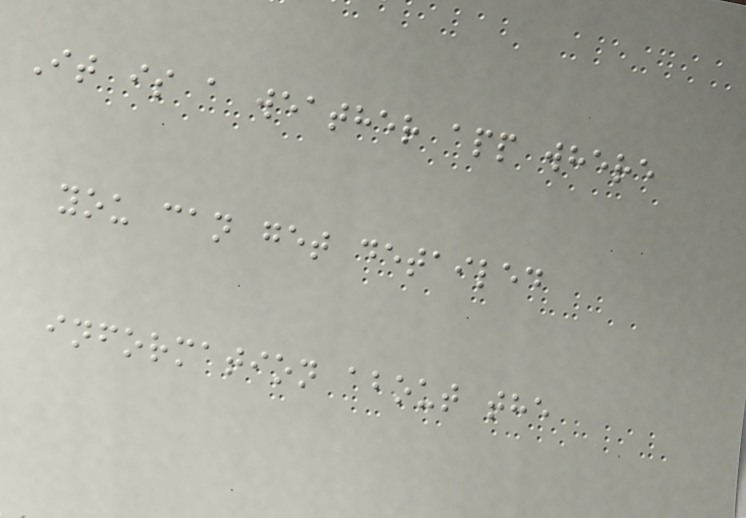It is a weather app where
you can get detailed
information about the
